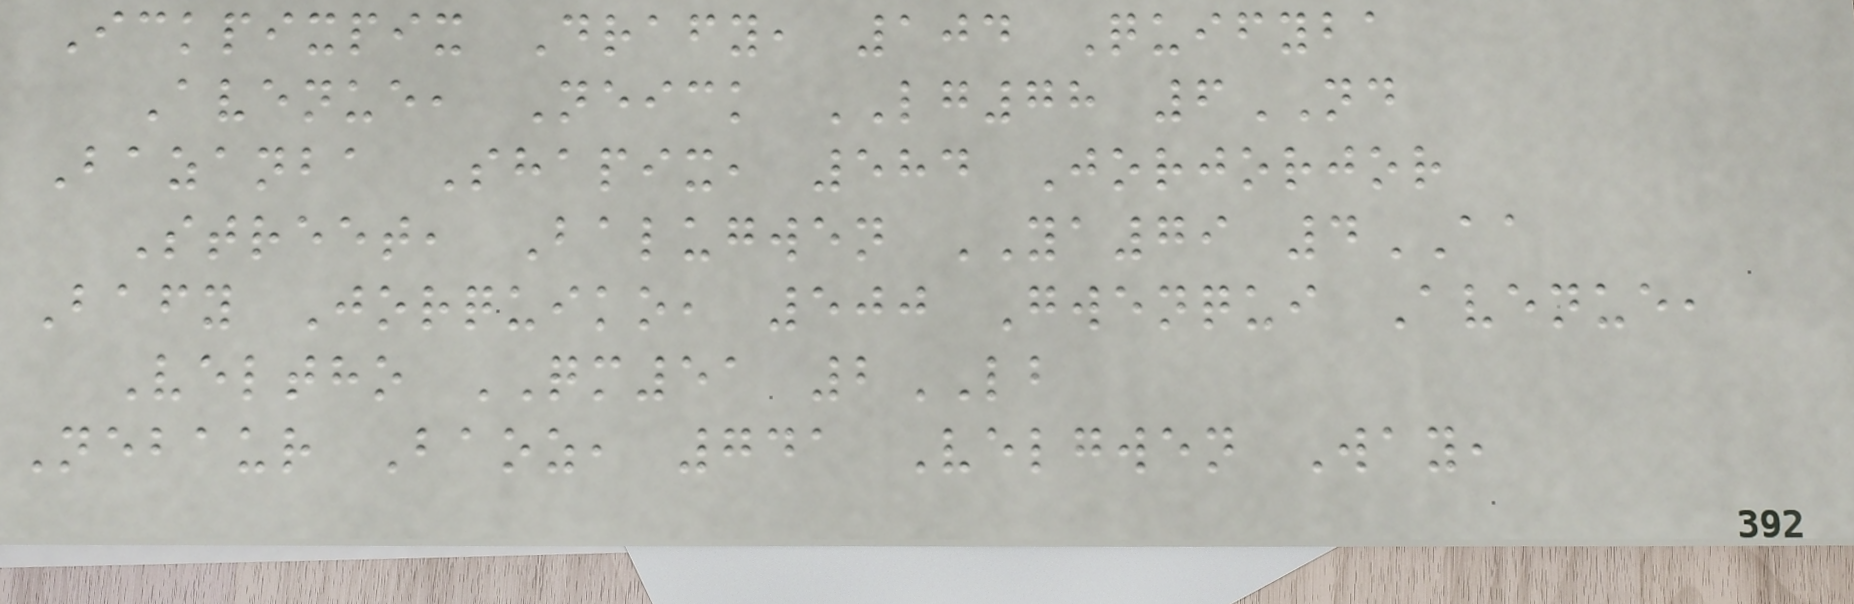Ickpixpix Drafy, 104 Quifyba
Avenue, Neick LG78 6ND
Bazanba Shapix, 584 Jorjorjor
Street, Balugwen YA79 4AA
Bafy Jorquiko, 500 Gwenqui Avenue,
Veltho QM51 2LB
Nebaur Baoz, 741 Velgwen Way,
